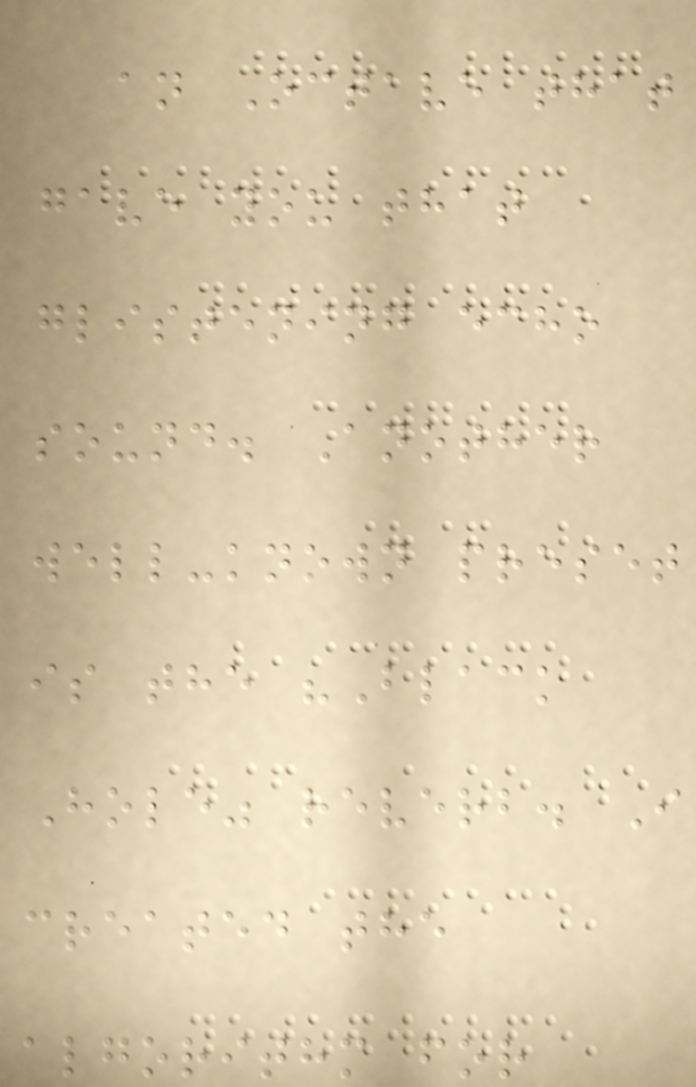an Octave that
gave you that
glistening echo
sound. Another
well-known preset
is the "Black
Hole" reverb. I
created the
algorithm for
